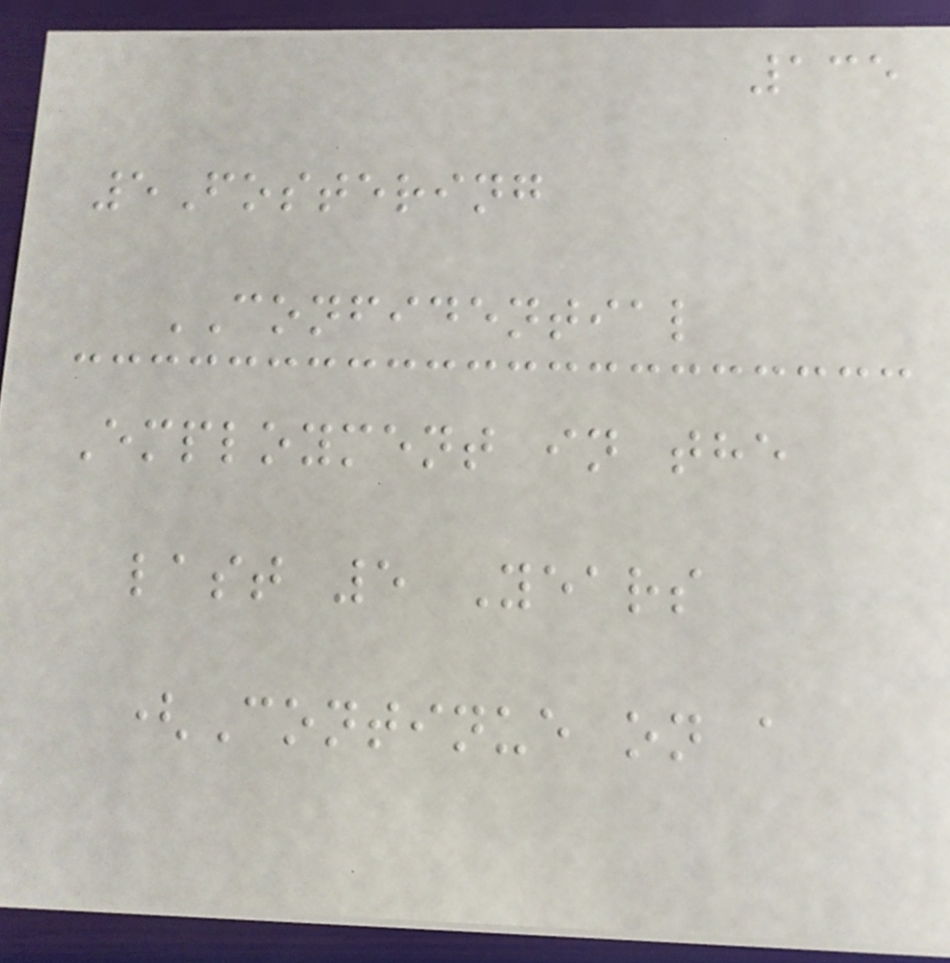135
5Fostering
CONFIDENTIAL
Employment in the
last 5 Years
(Continue on a
